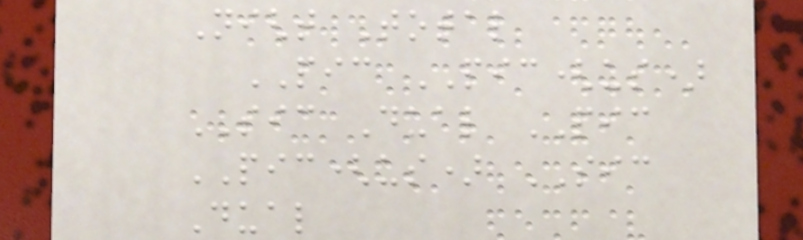Night Total
PIC PIC(us)
SIC Dual PIC
PIC(us) SIC
Dual
